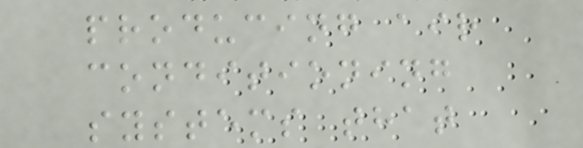producing air
conditioning
systems that
